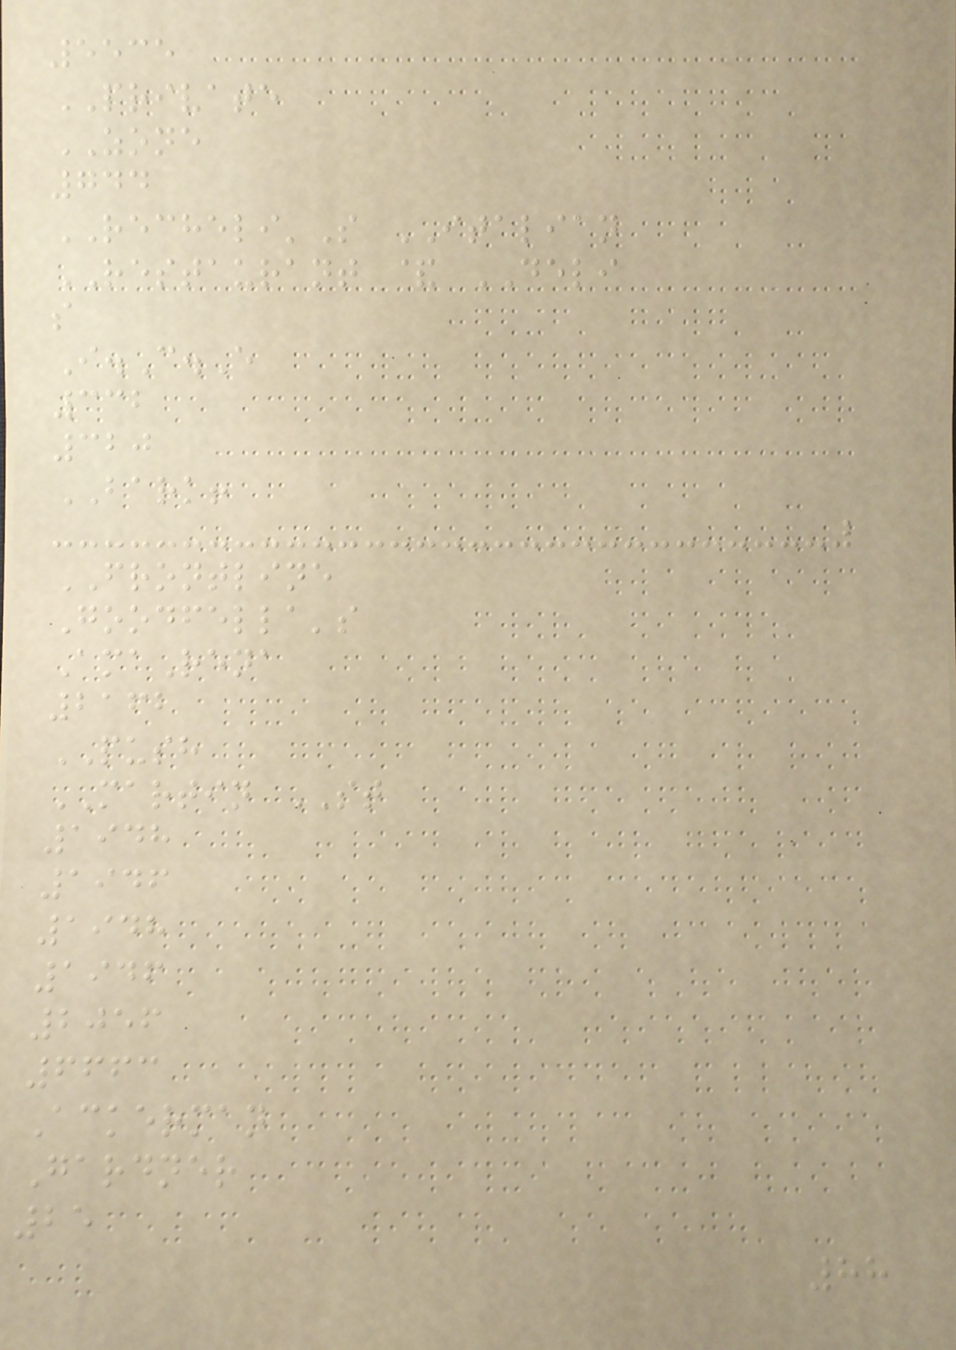5535
PRIVATE
ZONE
744
RECHELI'S ITALIAN
RESTAURANT & DELI
s
I.C.E
332
320
BARK!
FRONTLINE
Goodfella's
AmaRena
2162
PUSH
MARTIN ST
1948
1946
1948
1946
2056
6663
Ackerman
Gardner
25
88
